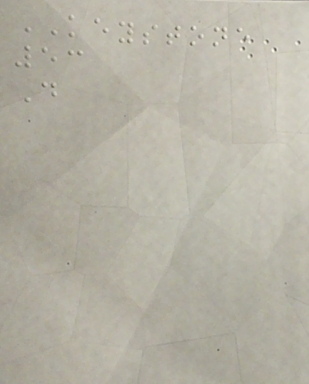KEYSTONE
53
D
